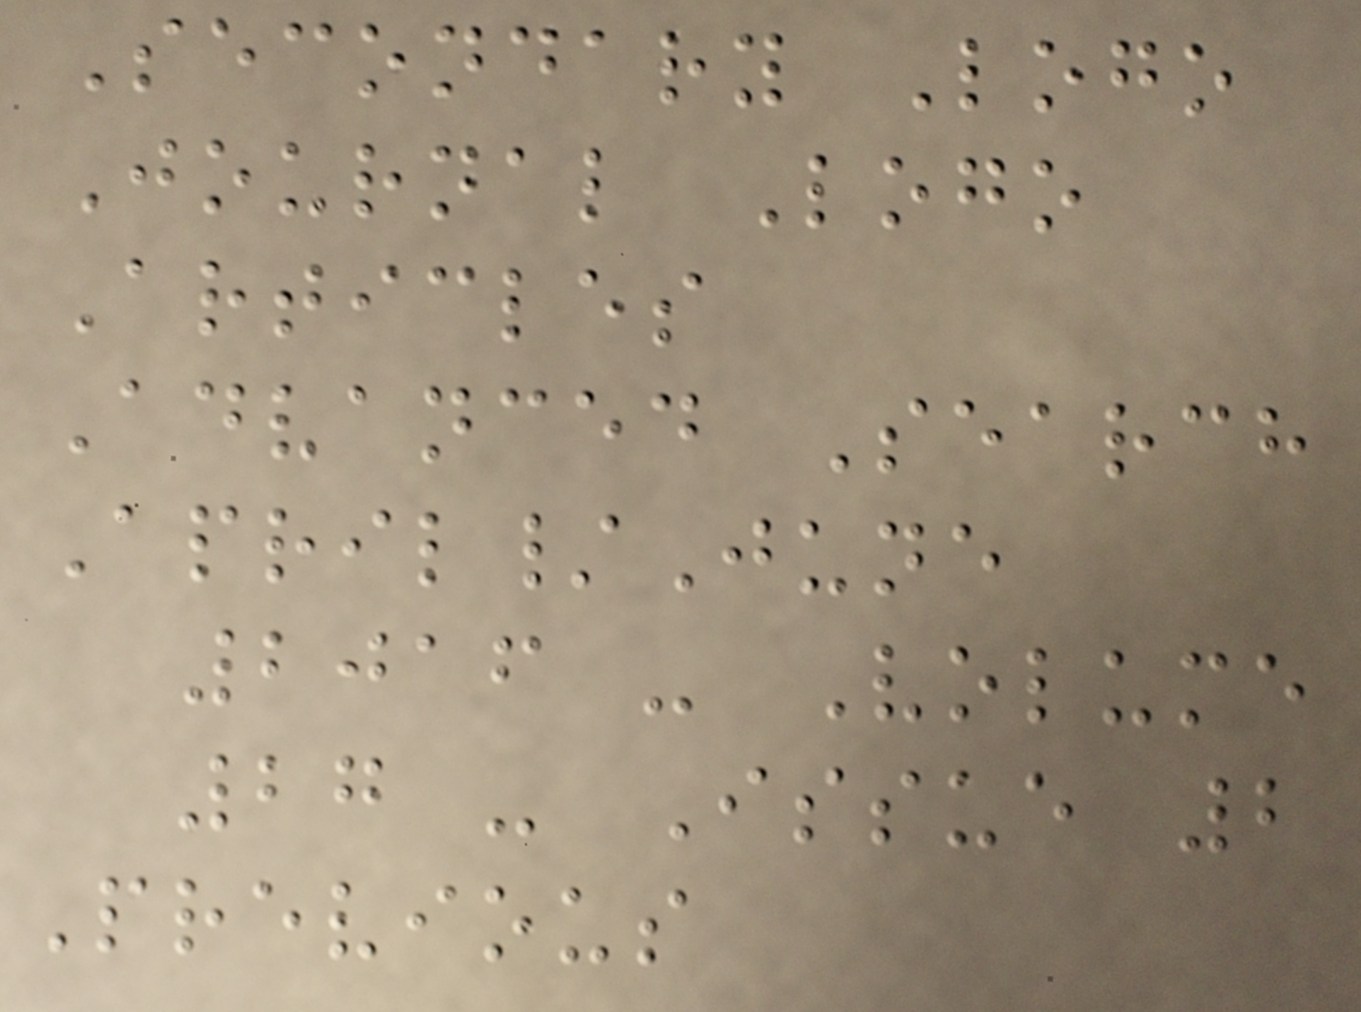Secondary Logo
Journal Logo
Articles
Advanced Search
April/June
2016 - Volume
27 - Issue 2
Previous
